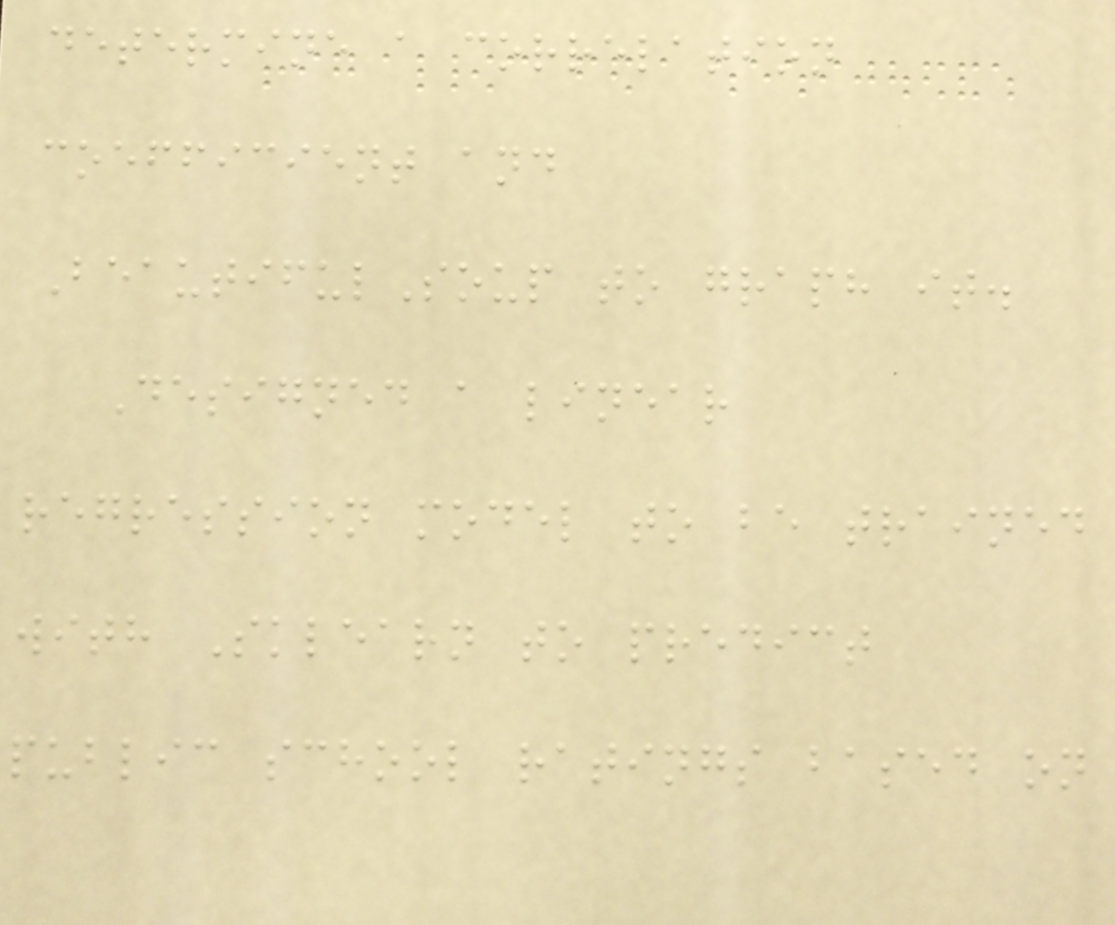determine a correlation
coefficient and
BeautifulSoup to graph it.
Designed a linear
regression model to be trained
with Sklearn to predict
public school ratings based on
